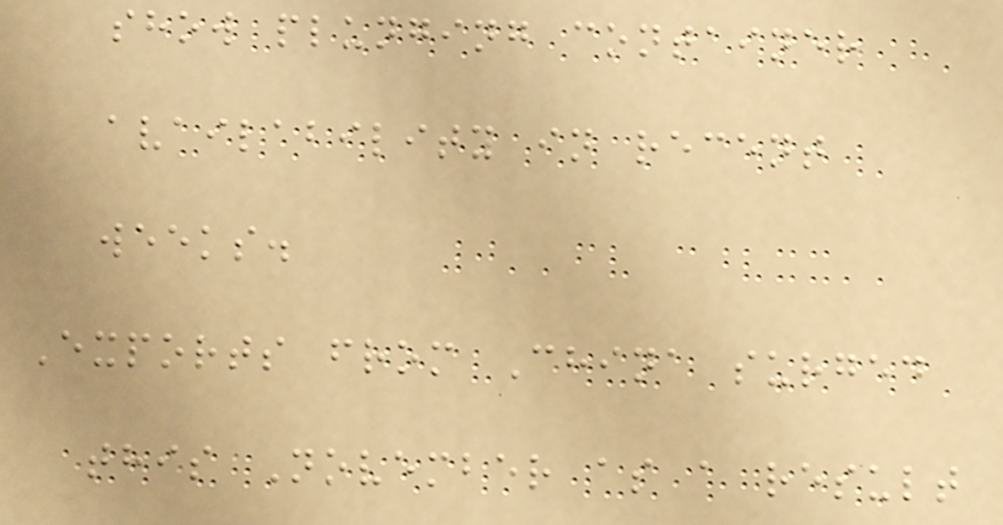show plunging container
availability in recent
weeks.
Exports from China surged
this November as a result
